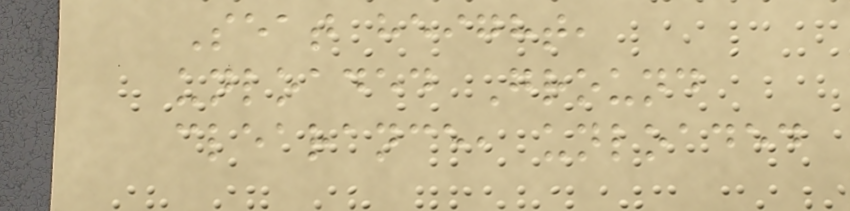Seat height,
unloaded Ground
clearance, unloaded
